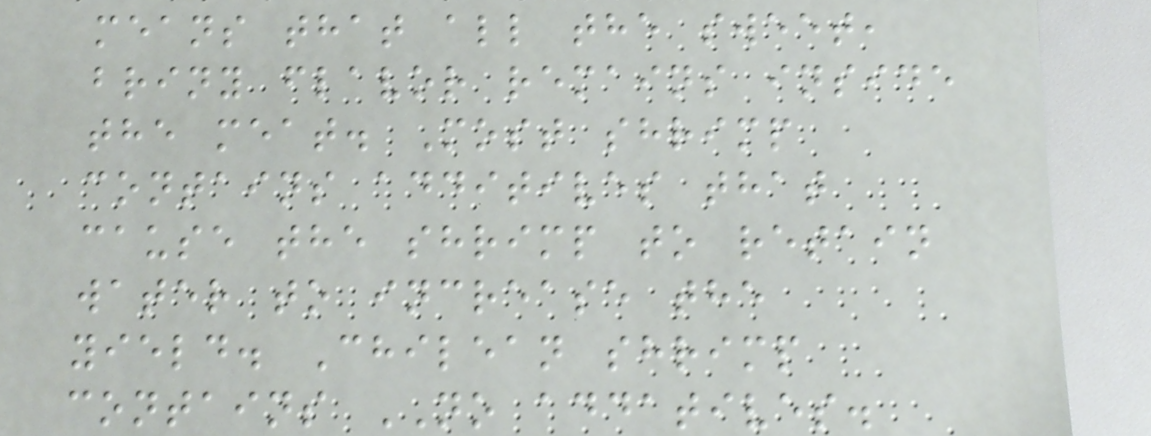means that all the sweet,
briny flavor remains inside
the meat. Most shrimp
contains additives that
cause the shrimp to retain
water to increase the
yield. Chilean shrimp
contains NO addatives.
